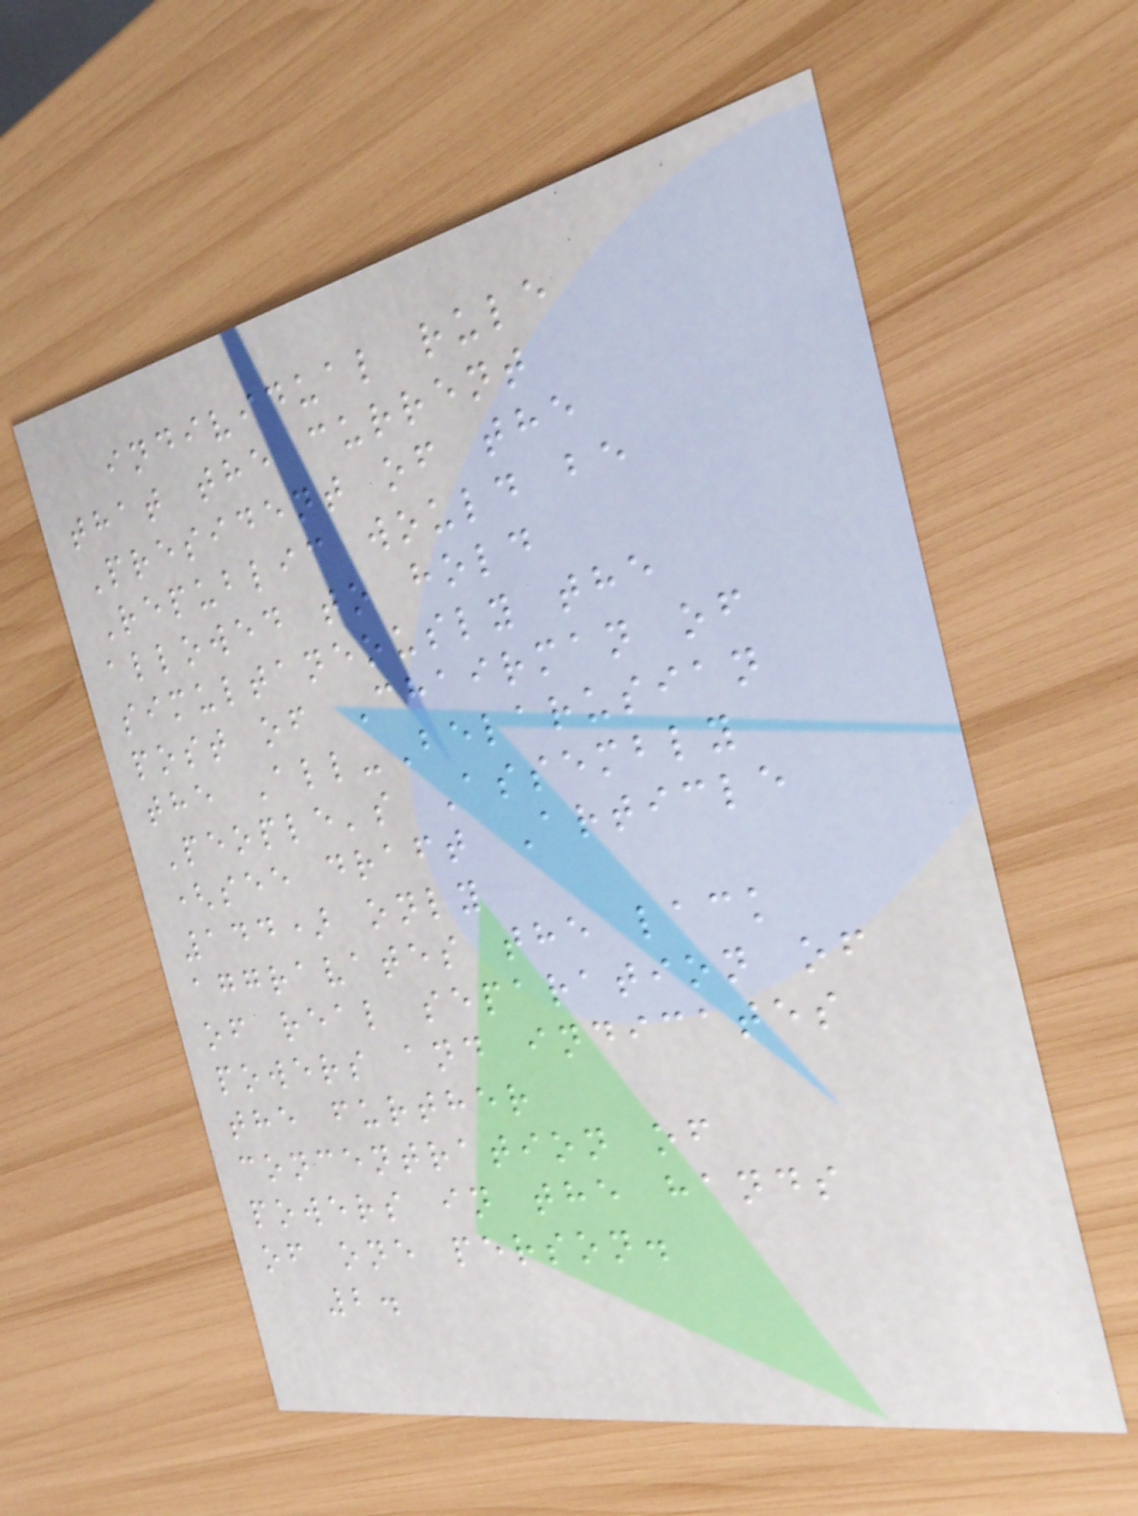individual rule
that the current
President of the
Republic would be
allowed to hold
simultaneously the
post of Chairman of
the All-Belarusian
People's Assembly
(see draft Article
144) only
aggravates the lack
of real separation of
powers and indicates
the further
concentration of
powers in the hands
of one person.
2.
